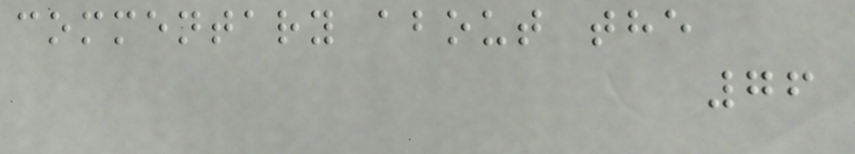commentary about the
76
